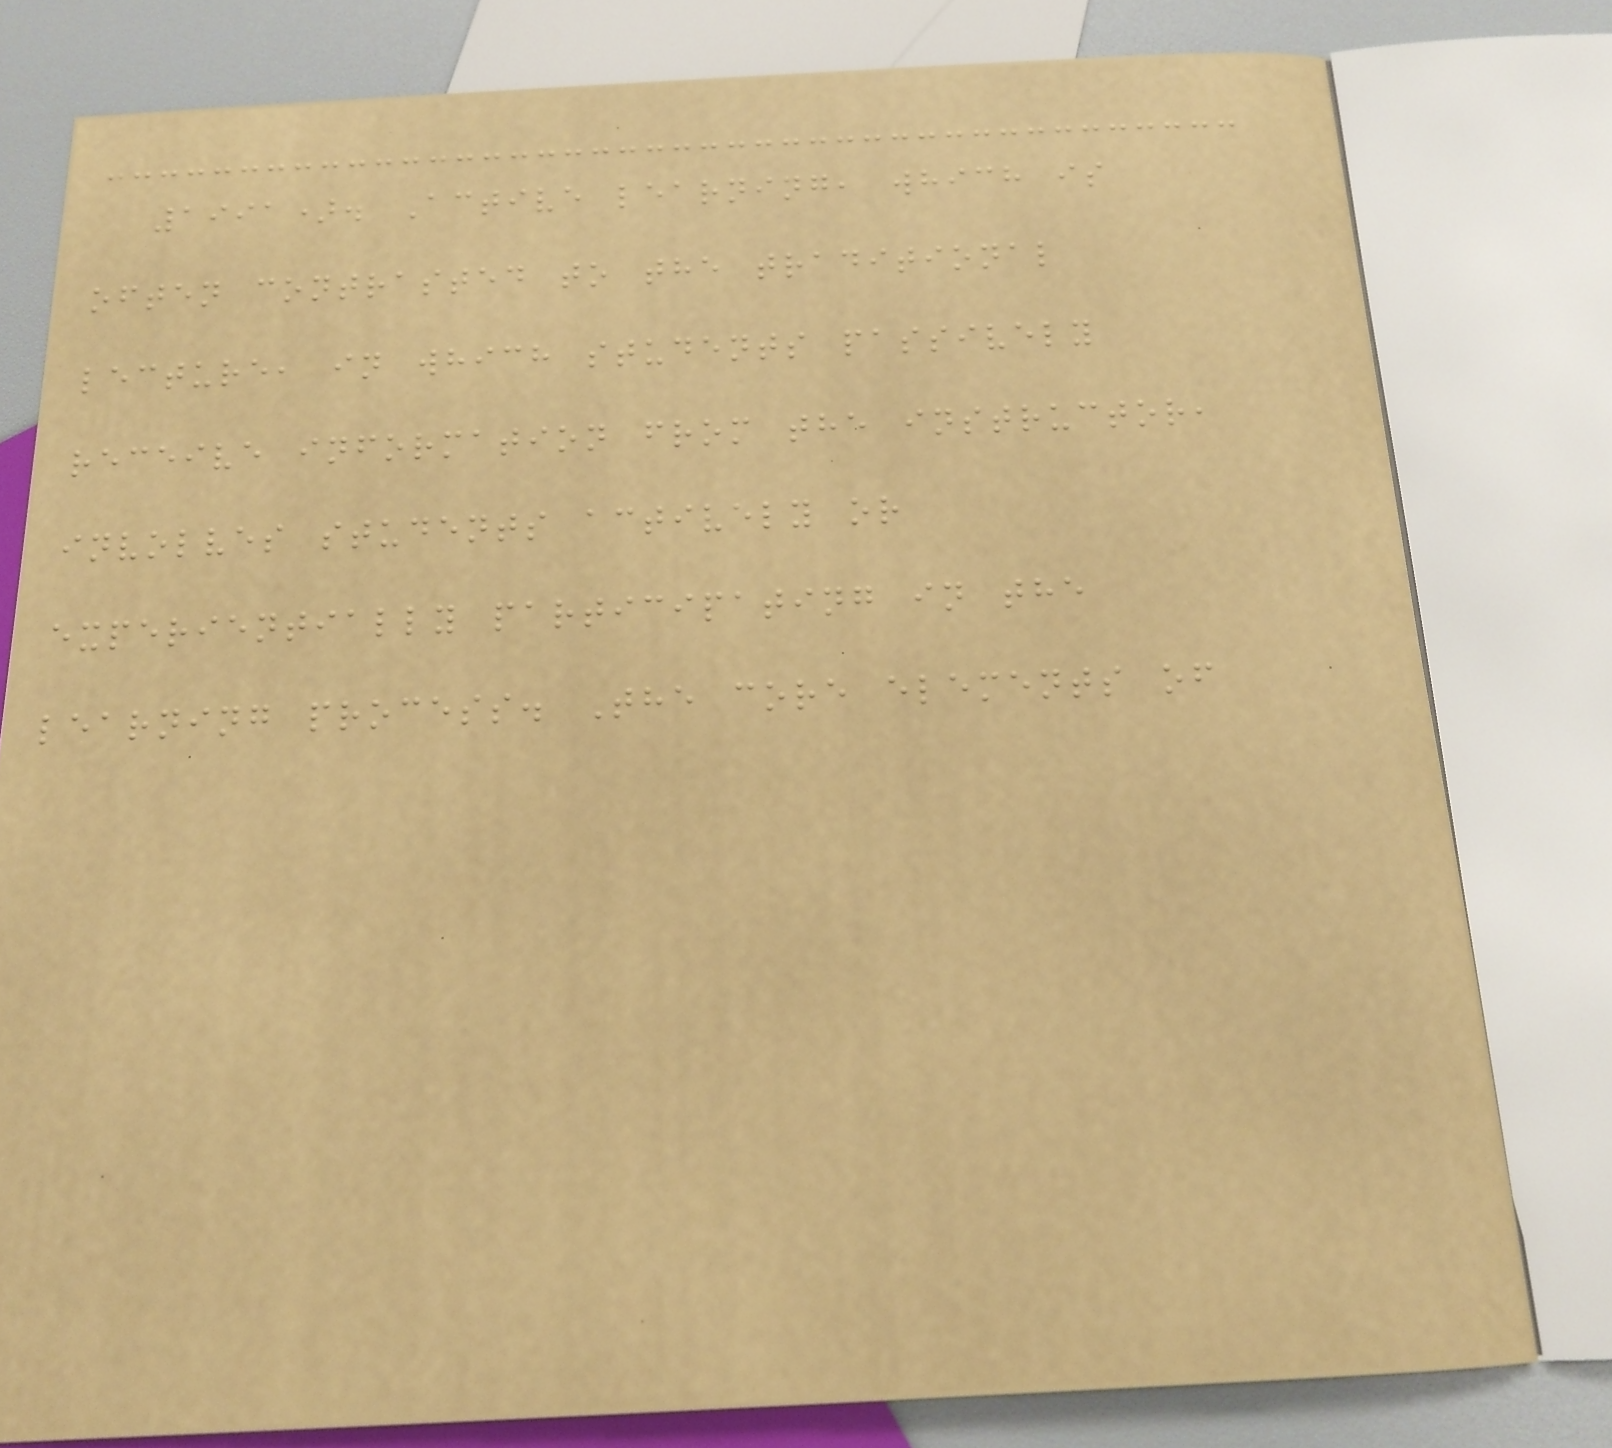1991). Active learning, which is
often contrasted to the traditional
lecture, in which students passively
receive information from the instructor,
involves students actively or
experientially participating in the
learning process. The core elements of
